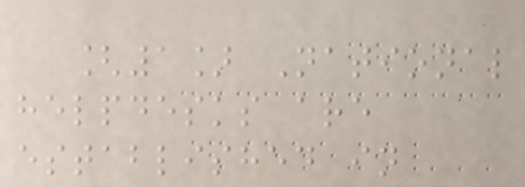[1] National
helpdesks are
established in
